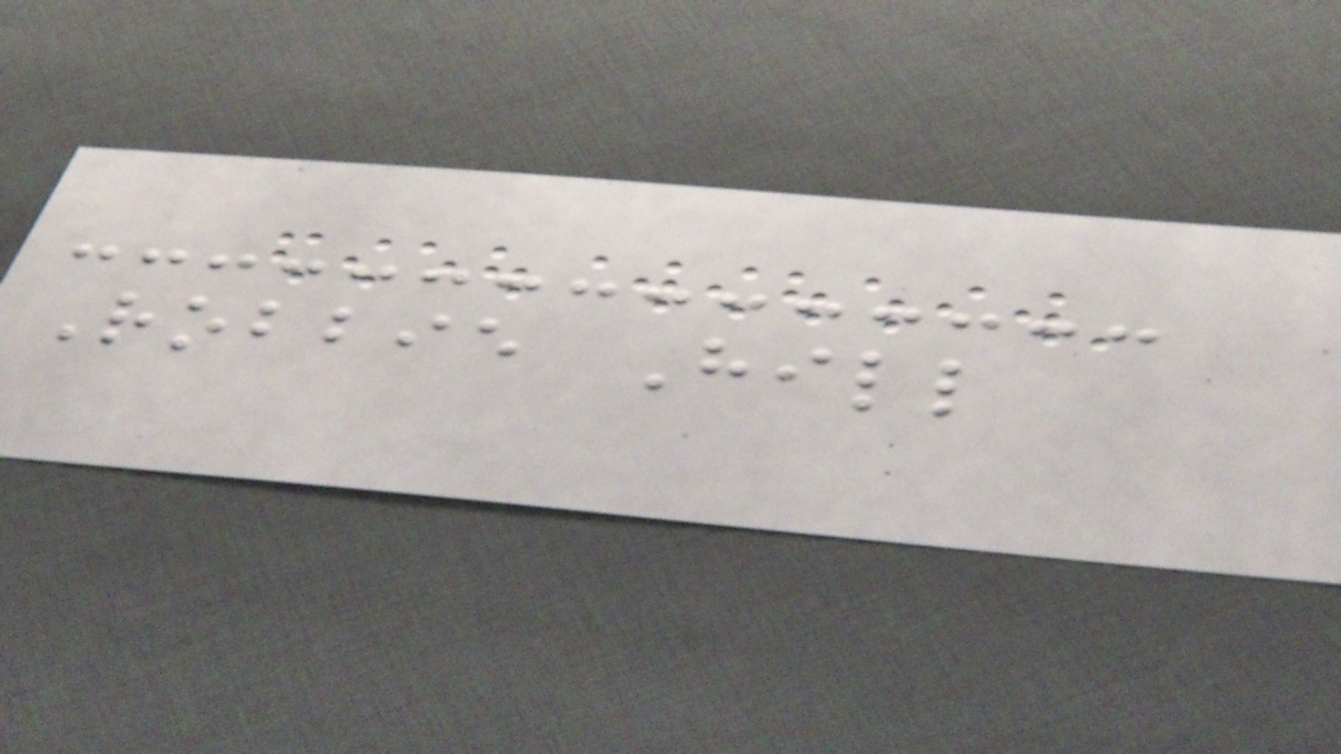Robbie Hill
